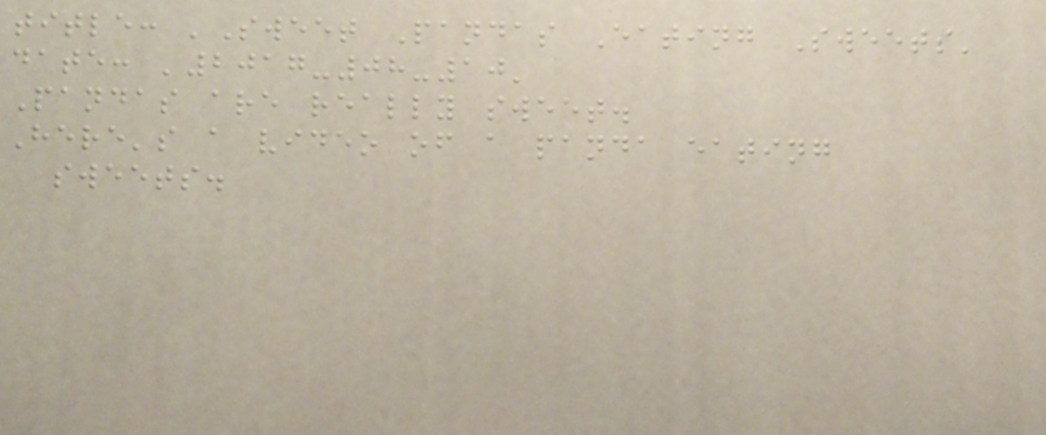title: 'Sweet Pandas Eating Sweets'
date: '2017-08-10'
Pandas are really sweet.
Here's a video of a panda eating
sweets.
